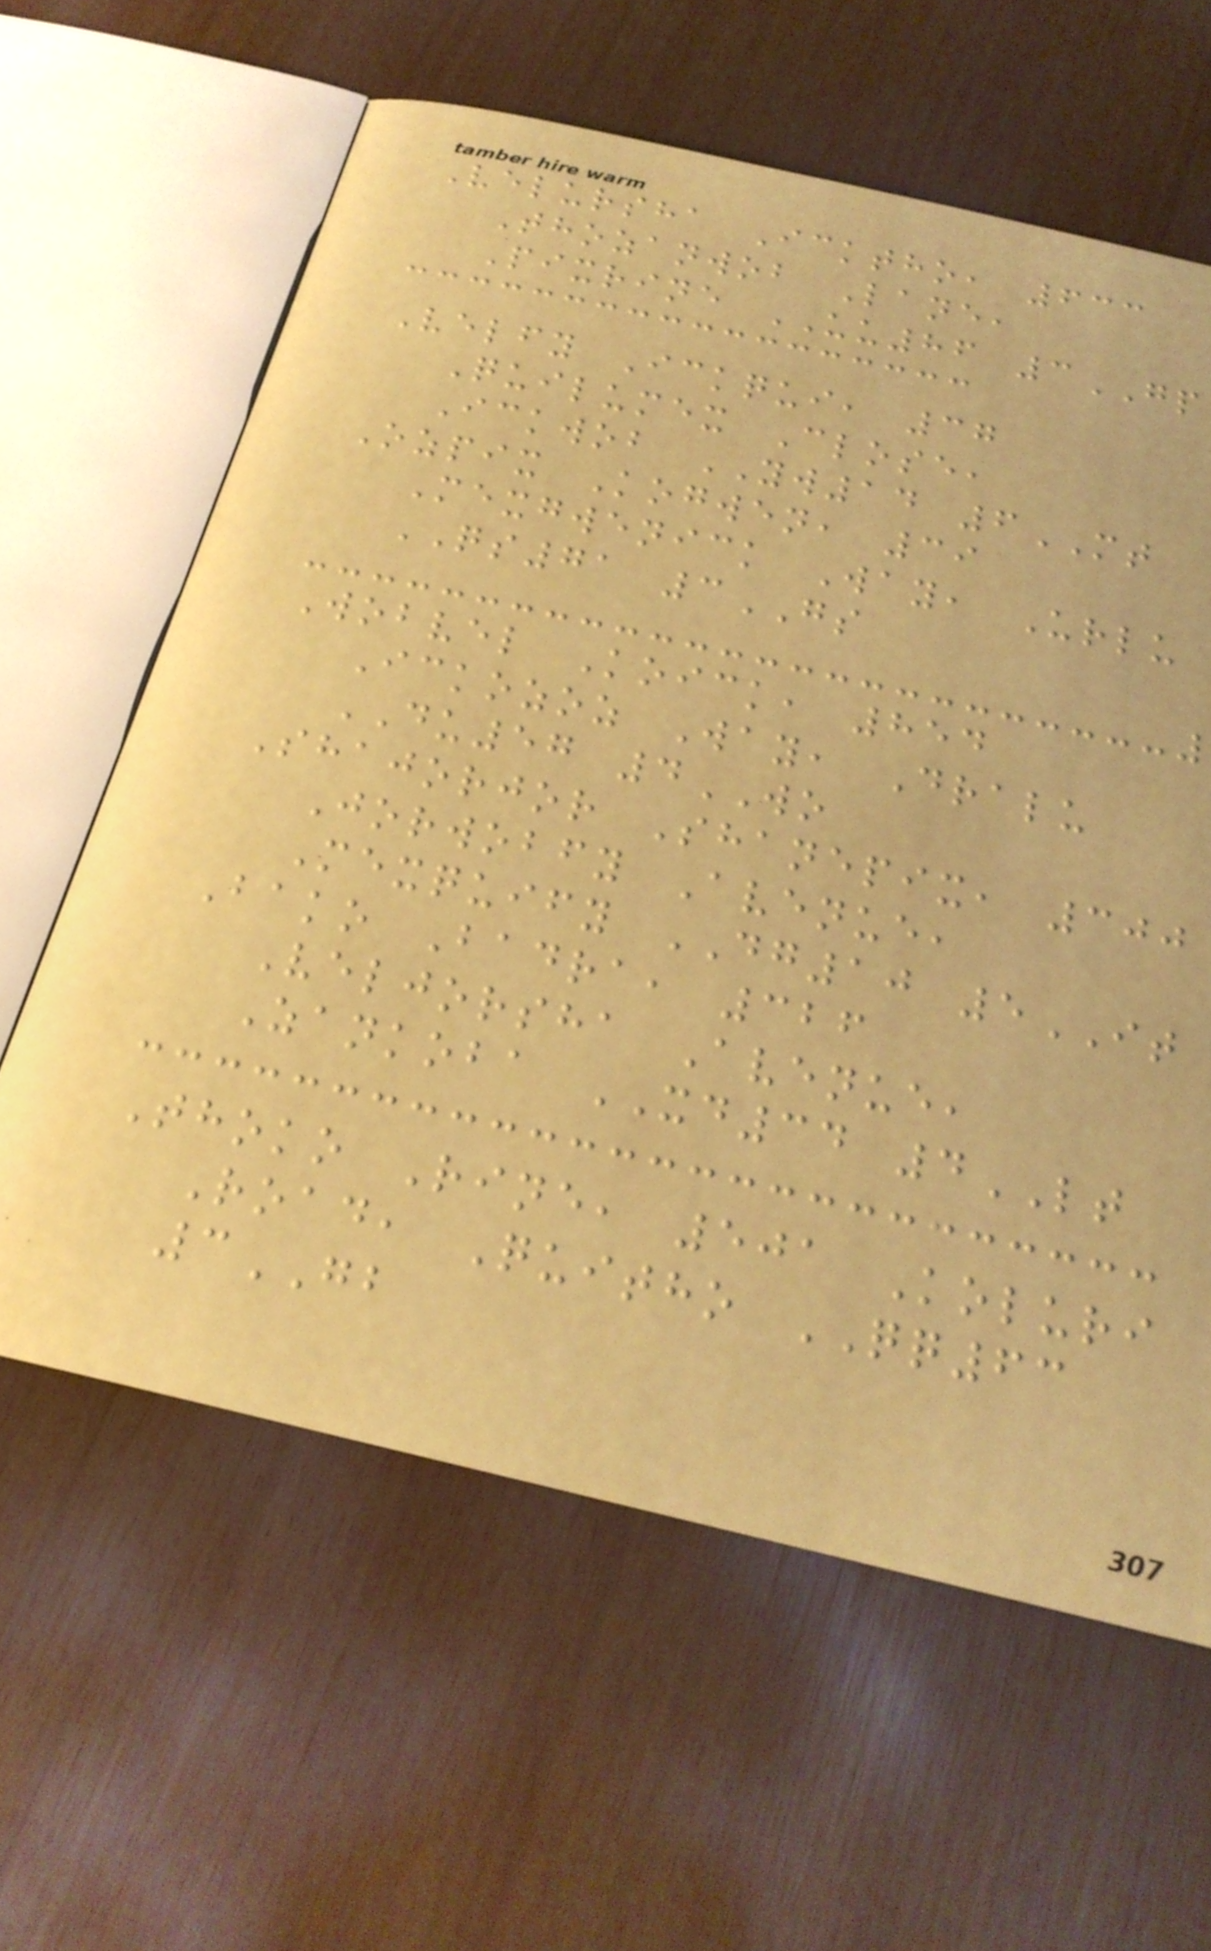Velursha Icktho, 633
Thozanwob Lane,
Pixrine UU86 3GP
Velfy Ickqui, 37
Quilumex Close,
Ickwob YW14 6MT
Ozpix Kogwen, 39
Mexgwenick Way, Urlu
QS71 3GS
Wobvel Koick, 854
Ickozoz Way, Dralu
DU57 4WO
Shajorjor Shanepix, 300
Jorwobfy Avenue,
Mexquify DG10 5IT
Bako Badra, 326
Veljorsha Avenue,
Zankoba XD34 4LT
Thoko Rine, 501 Koluri
Road, Quitho QQ63
3GB
